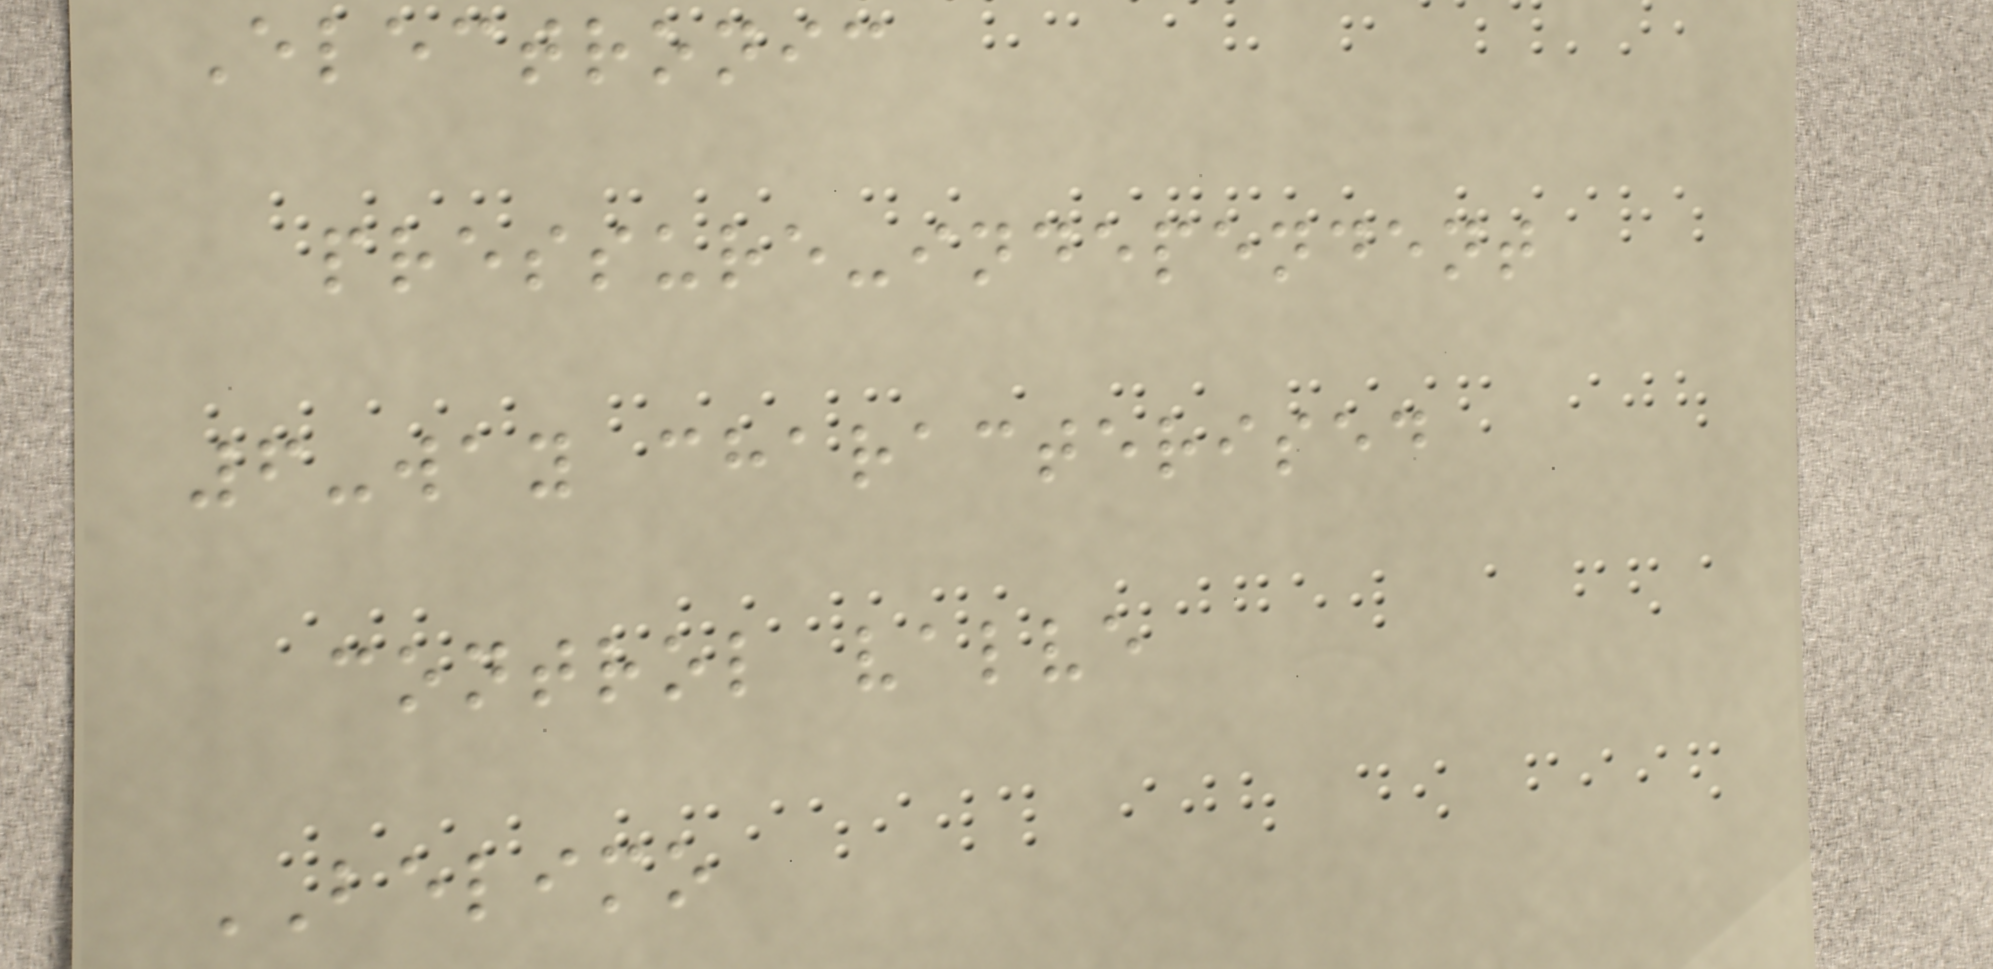Electronic
pressure-independent
6-way characterised
control valve
BELIMO
